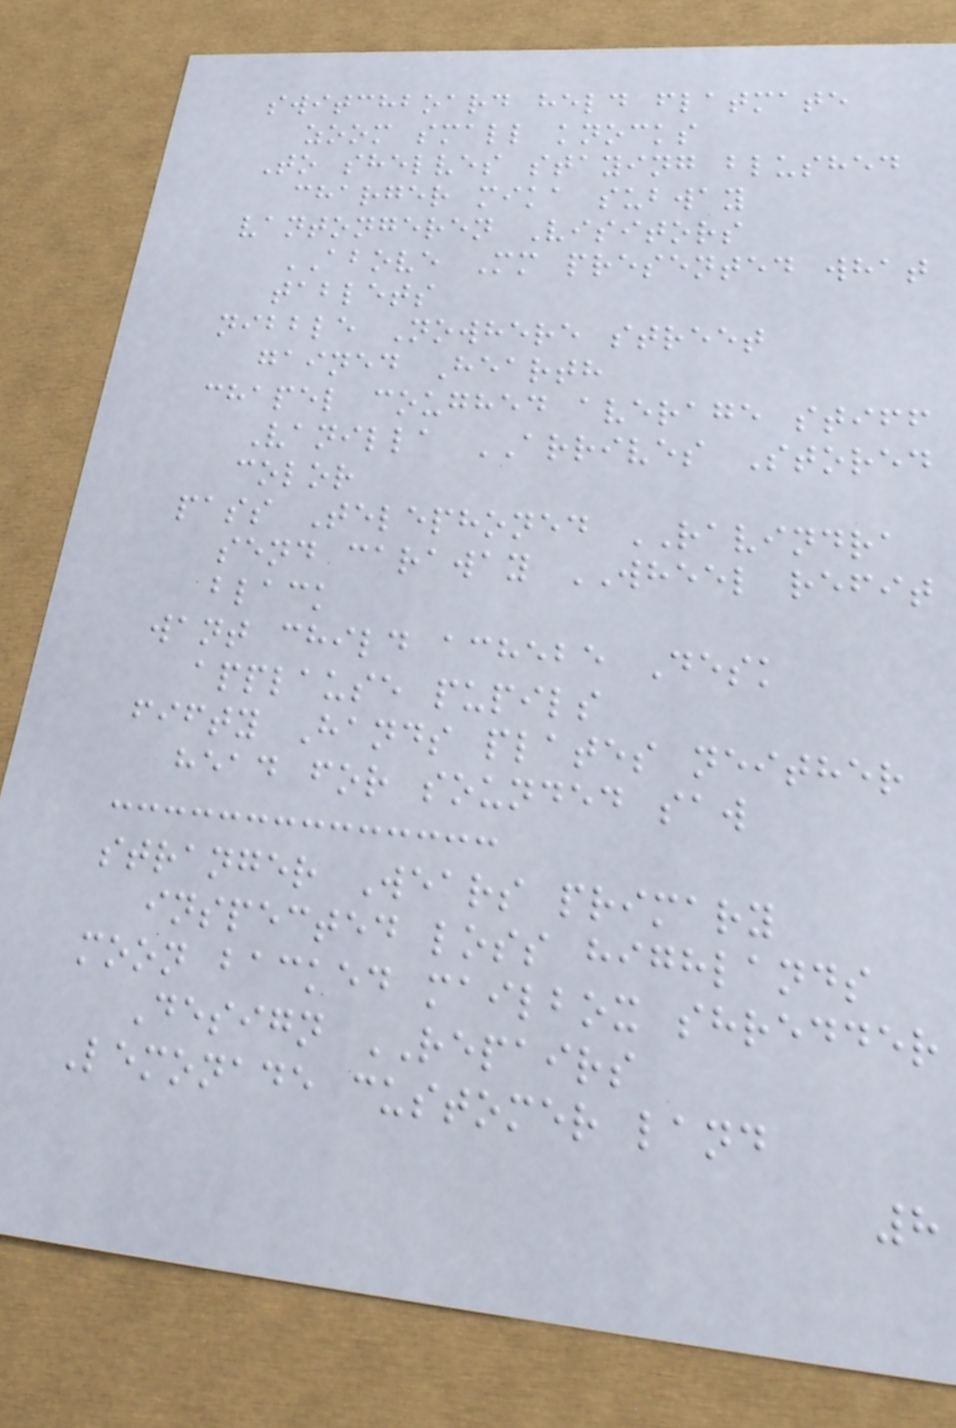switchboard held flatmate
zoom small knocks
To shelves staying blushed
charger mika subway
vantongeren Visitors
ABOVE Mm presented what
tablets
nibble Nowhere street
gained Hearth
chapel coughed average stiff
Vanilla ARRIVES Stored
color
pass Telephoned RAVINDRA
send caraway WHEEL refit
black
want child achebe Desk
applause pupils
fifty Hands plates neither
head for sounded saw
stranger Wears primary
inspected loss highlands
moon backed mailbox shredder
Design REPAIRS
Lemonade customer land
8
